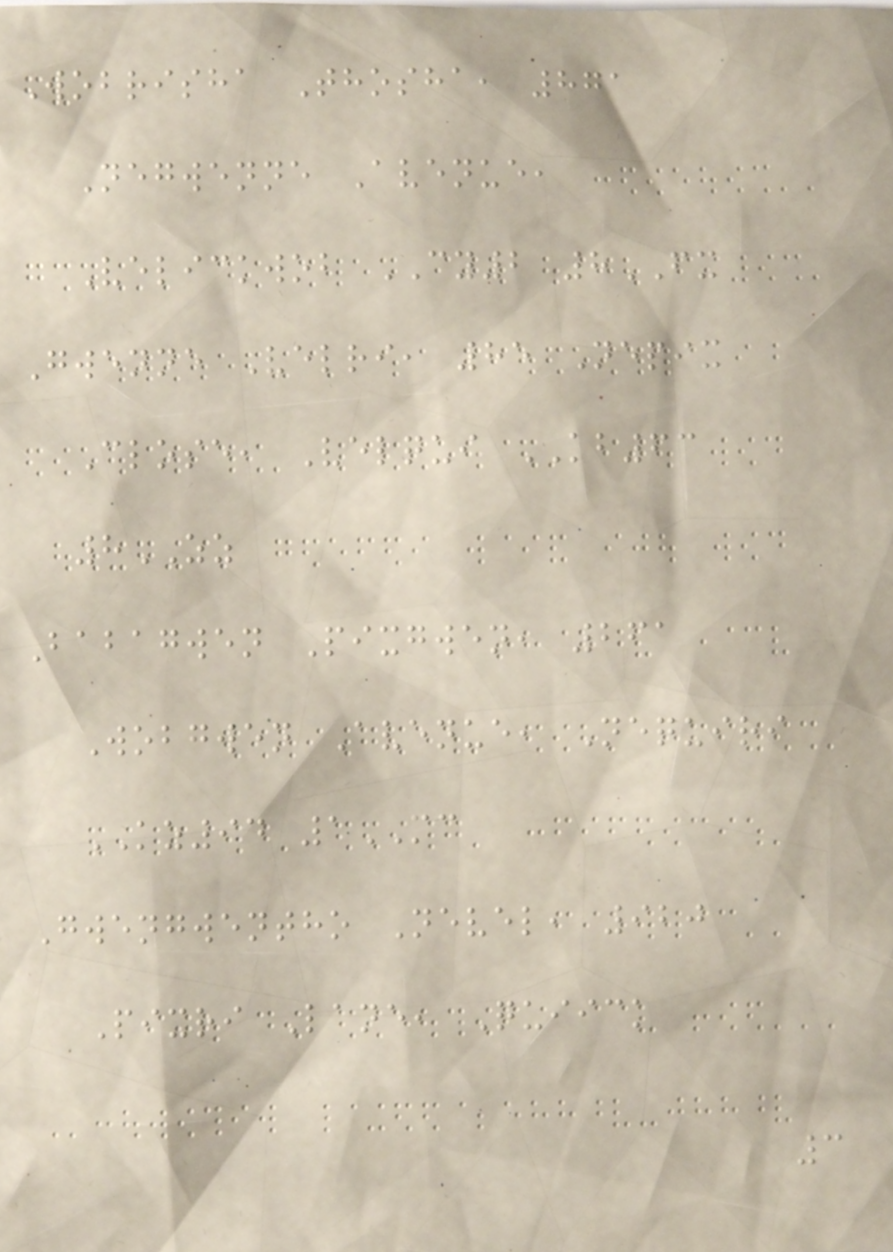Wobrisha Thosha, 871
Negwenne Avenue,
Velickwob CY2 8FX
Gwenne Velri, 85 Nepix
Close, Velqui KB63
8ZZ
Babagwen Pixgwen, 261
Wobgwen Avenue, Nequiri
KZ94 1MC
Gwengwentho Nevel, 920
Pixri Lane, Quiick
3
